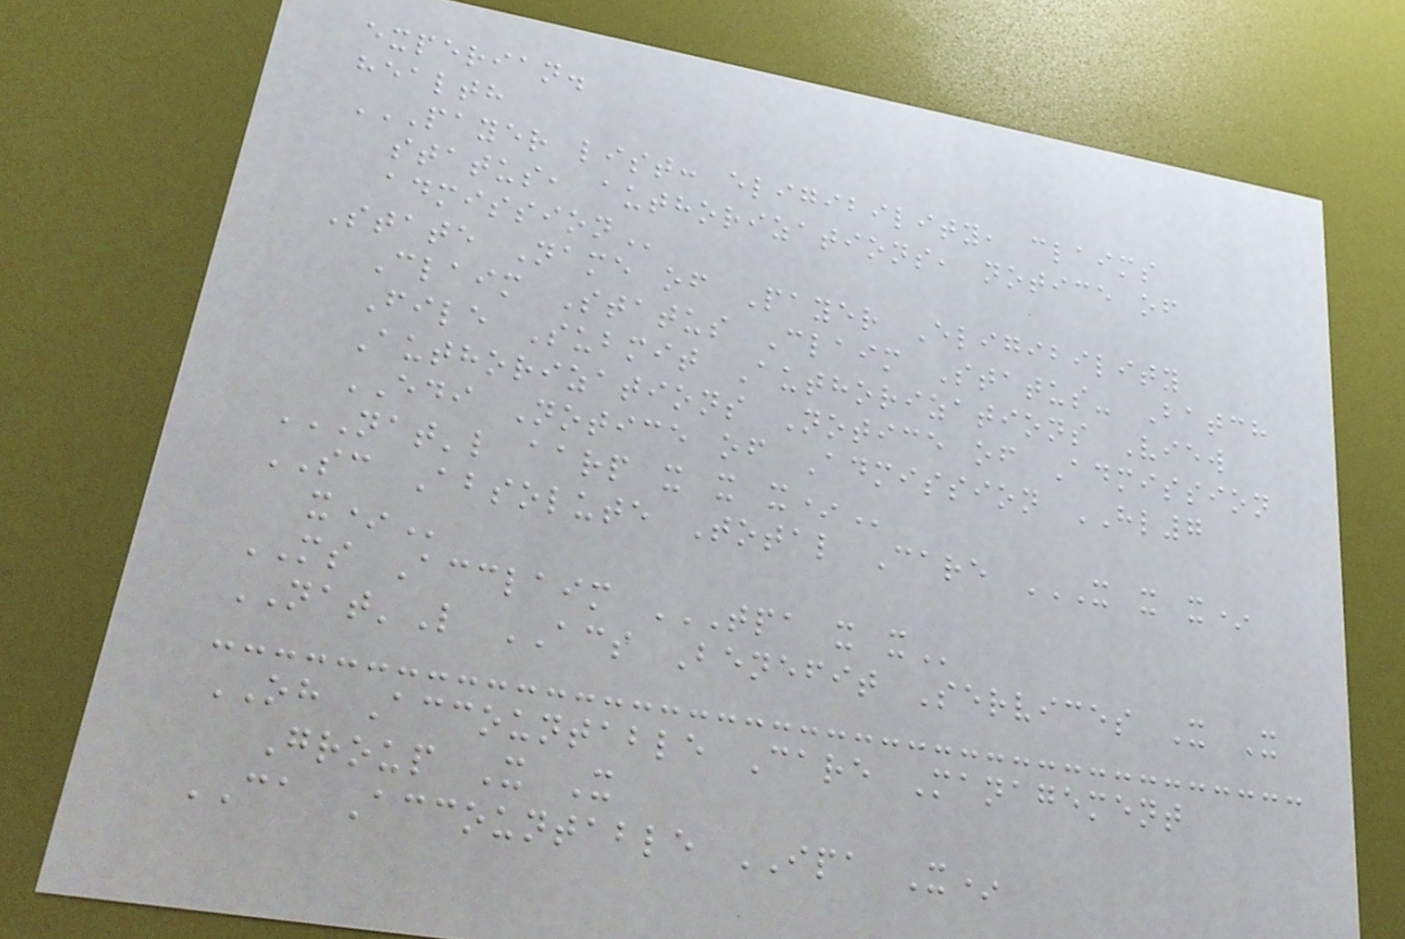experian.
health
PAYER LIST: ELIGIBILITY, CLAIMS
STATUS, AUTHORIZATIONS, NOTICE OF
ADMISSION
State Name of Payer Eligibility
Claim Status Claim Status- Batch
File Submit Authorizations View
Authorizations Notice of Admission
EDI Notice of Admission HL7
NAT'L AARP X X X*
SC Absolute Total Care X X X*
X*
MS Acclaim TPA X X
NAT'L ACS Benefit Services X X
OH Accountable Care Management
Group X X
CA Accountable IPA X*
